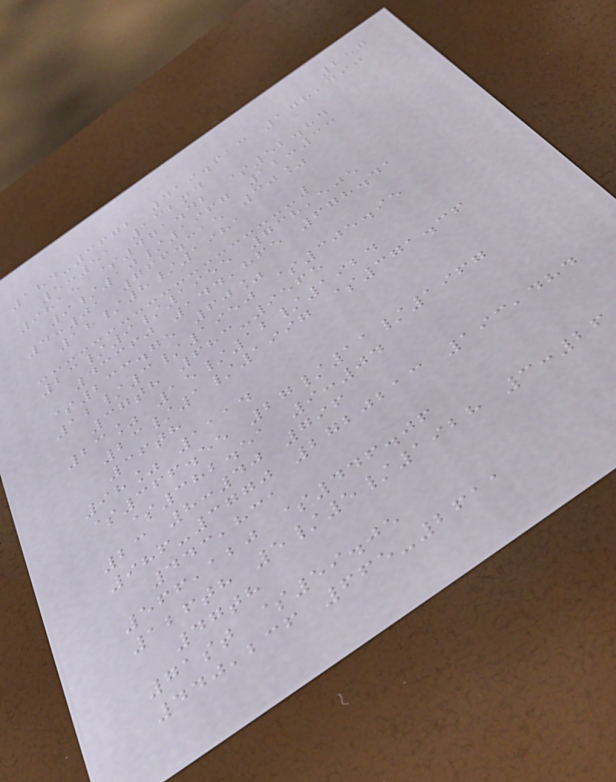257
184-3672 419.613 178,490
5:51 132nd
9815 $471.42 $52.84
9/10/1967 12:33
4:01 766.315 30%
18/8/1981
23/9/1955 738,505
43360 144,865 678.41
$233.75 60%
12/3/1950 $305.95
37th 683-9565
23% 15/12/1924
23/1/1997 $371.36
36th
98% 1114
$366.55 27/11/1967
$382.51 9:04
23 8:40 796
986-3770 2720213 193,484
443,831
566,120 $446.06
126th 5/5/1928 3:26
47th
71st $59.05
440,236 665-2611
